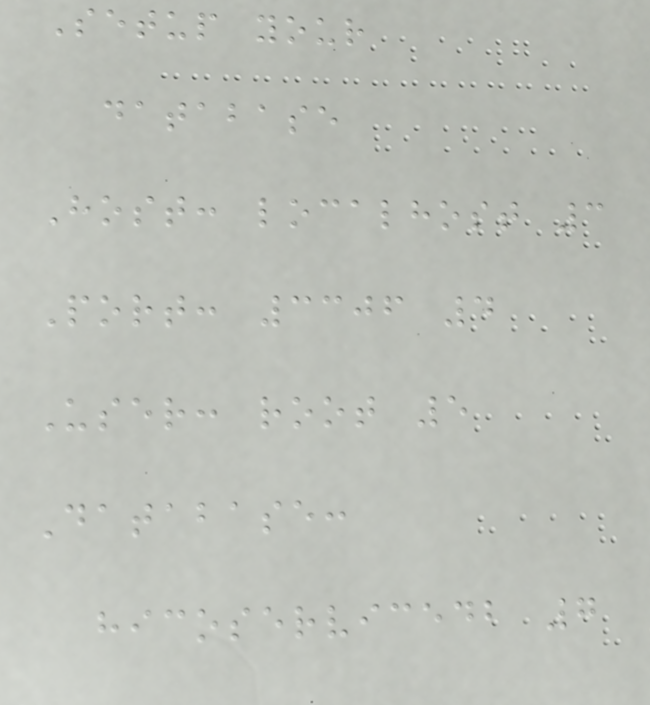Setup your
database
Host: localhost 3
Port: 3306 4
User: root 5
Database:
hicoservicedb 7
